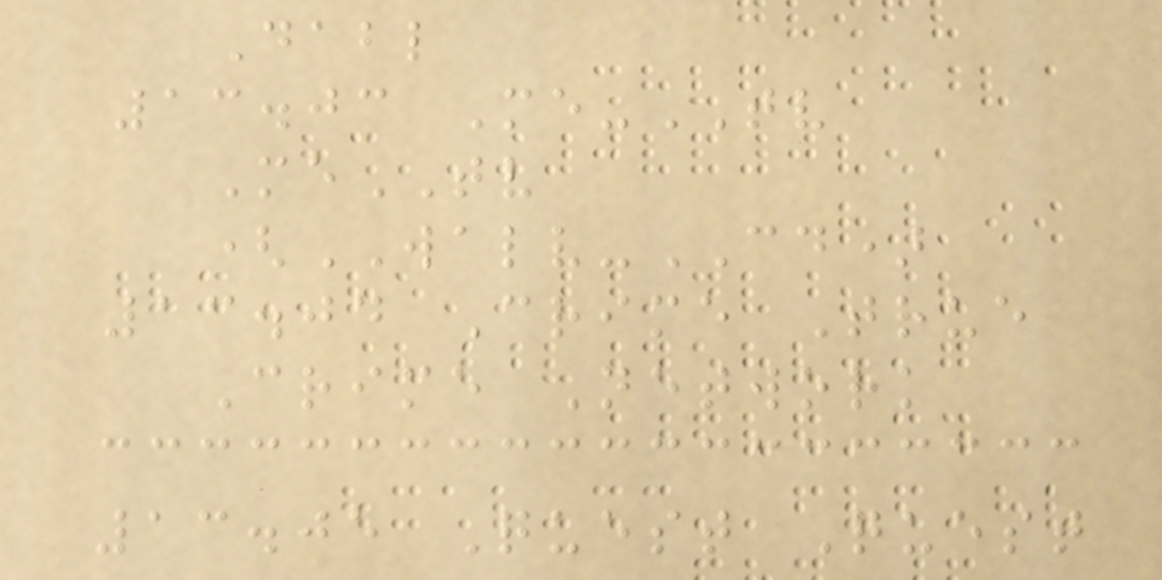Dabl
13.03 Me-TV
MeTV
(WALV-CD)
13.04 Crime True
Crime Network
13.05 Quest Quest
